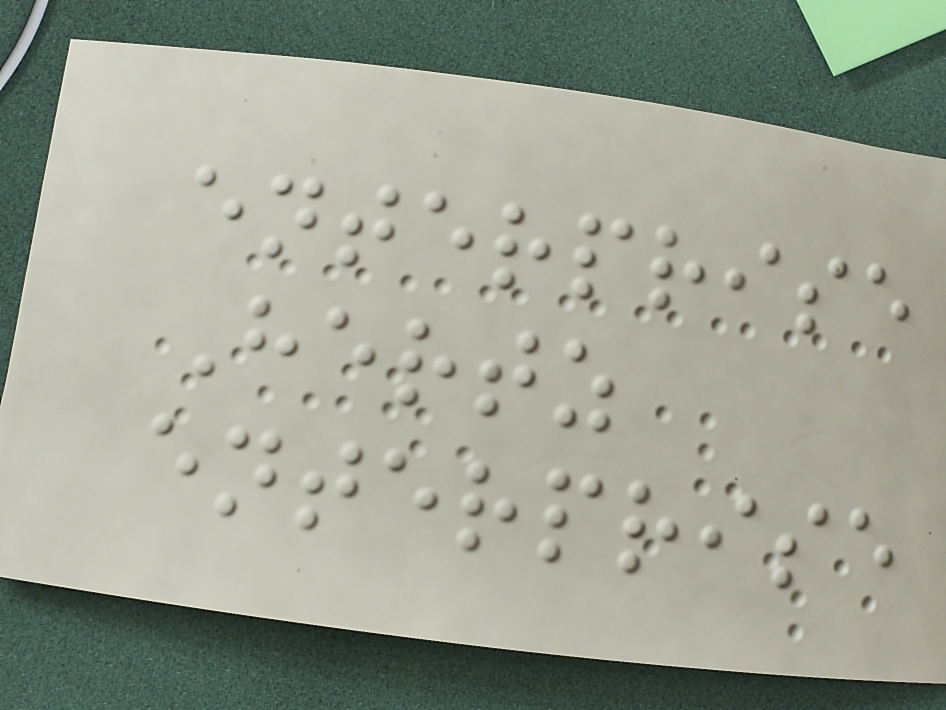enterprise
Hertz
enterprise
